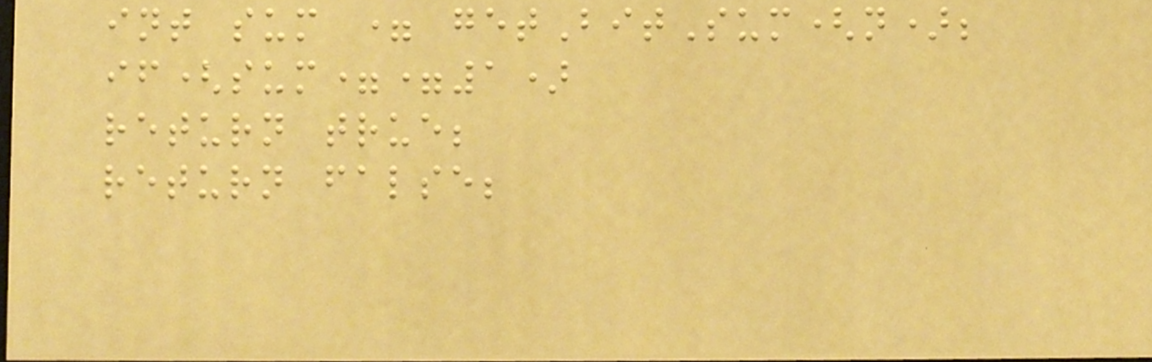int sum = getBitSum(n);
if(sum==1)
return true;
return false;
